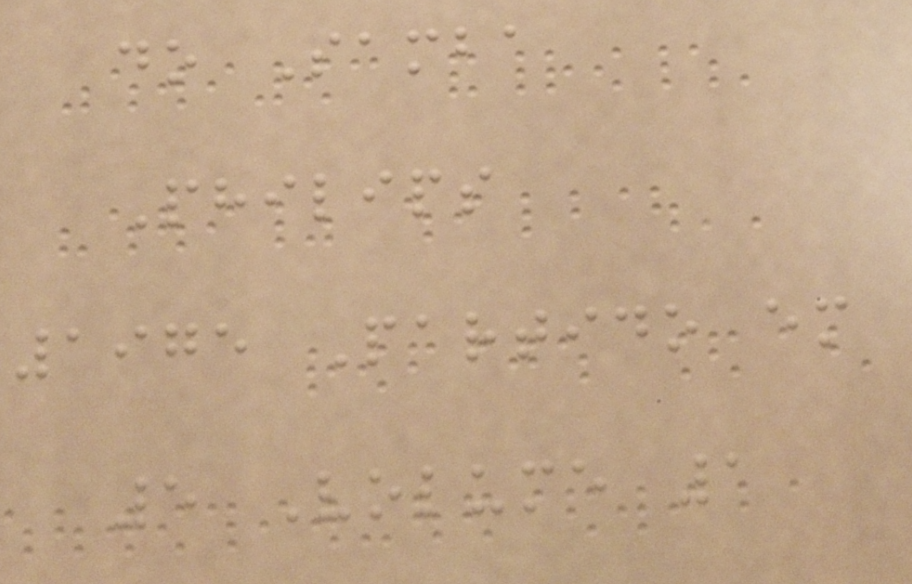do Samba
Philips
1975 Partido em
5 Volume 1
